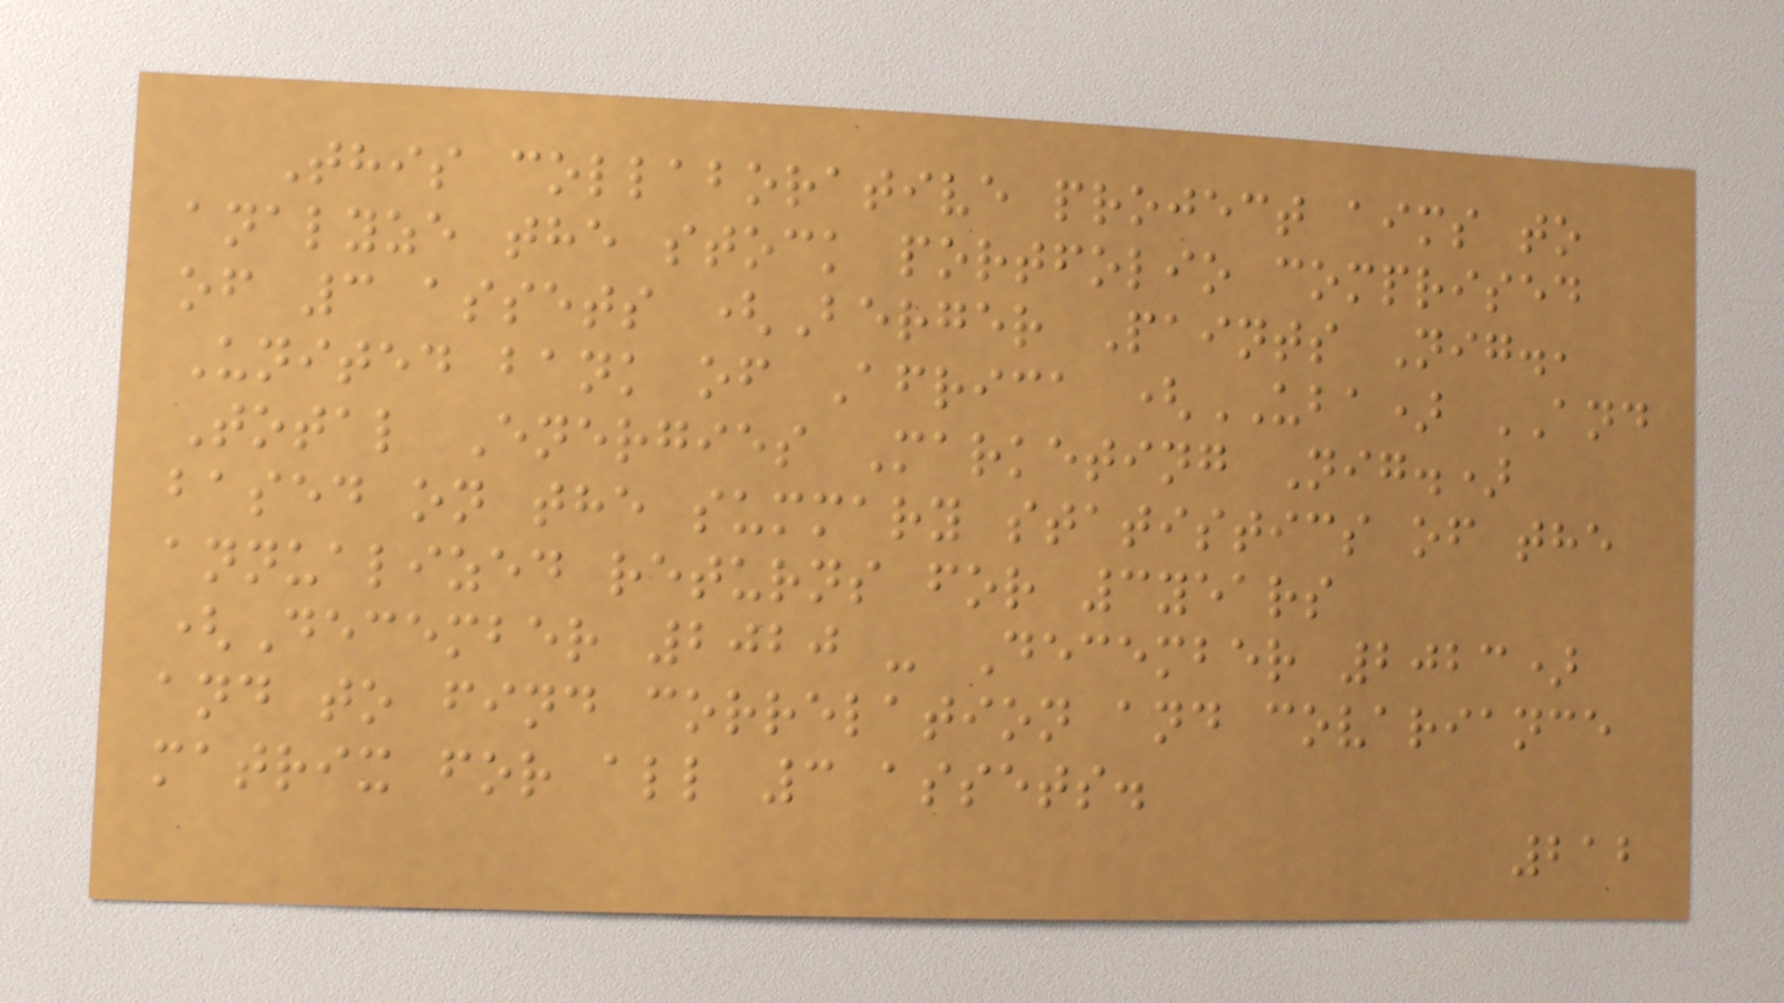This collaborative project aims to
analyze the stock portfolio comprised
of 3 assets (Berger Paints Nig.,
United bank of Africa (UBA) AND
Total Energies Marketing Nig.)
based on the summary statistics of the
annualized returns for 3years
(December 2020 - December 2023)
and to find correlation and covariance
matrix for all 3 assets.
212
